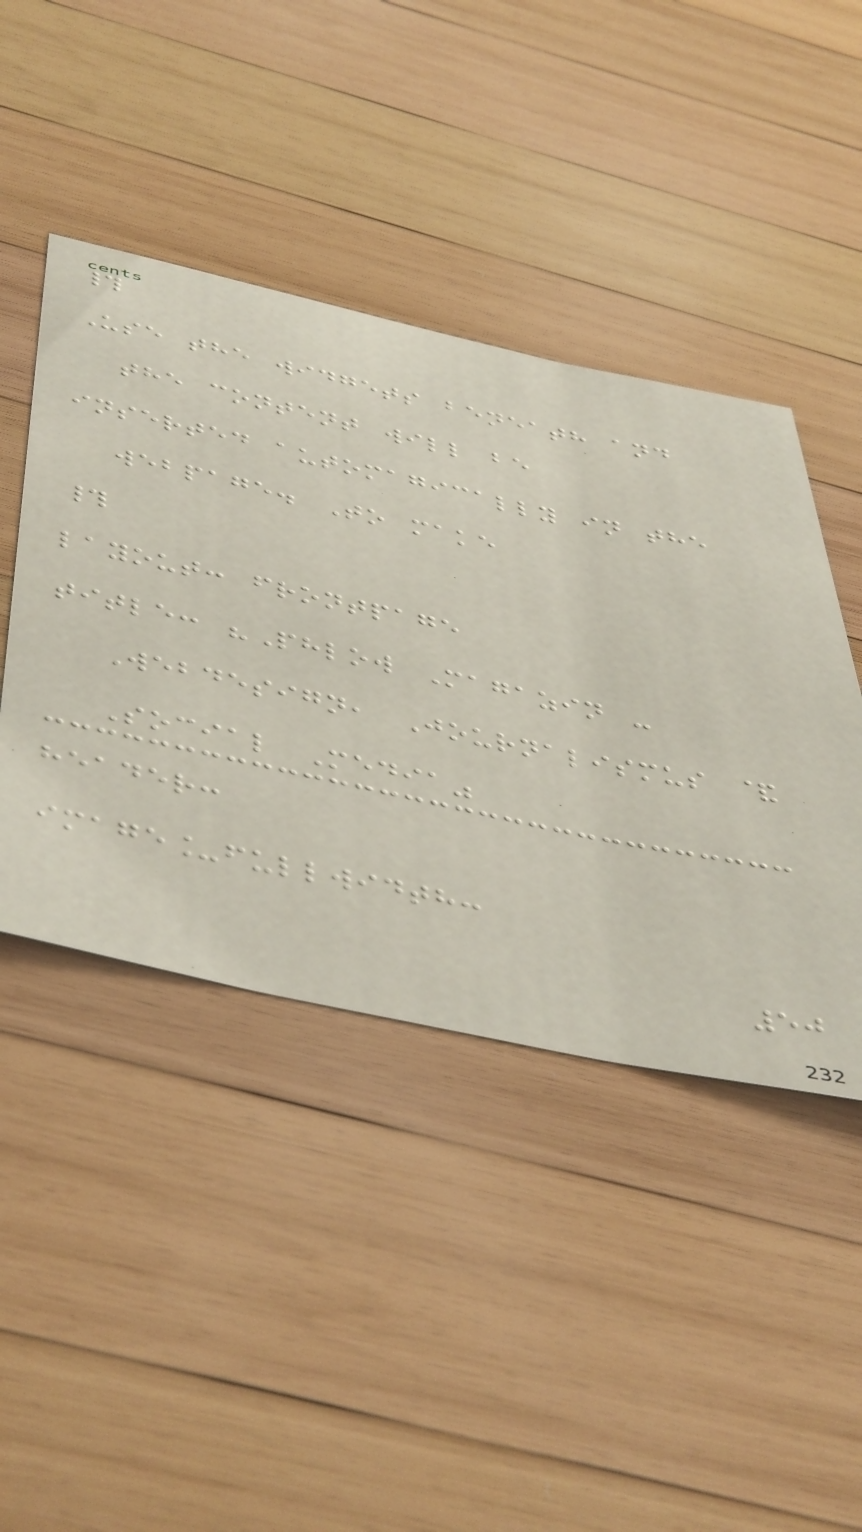#
Use the widgets beneath and
the content will be
inserted automagically in the
webpage. To make
#
layout: frontpage
title: "Phlow Magazin -
Webdesign, Journalismus &
Social Media"
header:
image_fullwidth:
50
